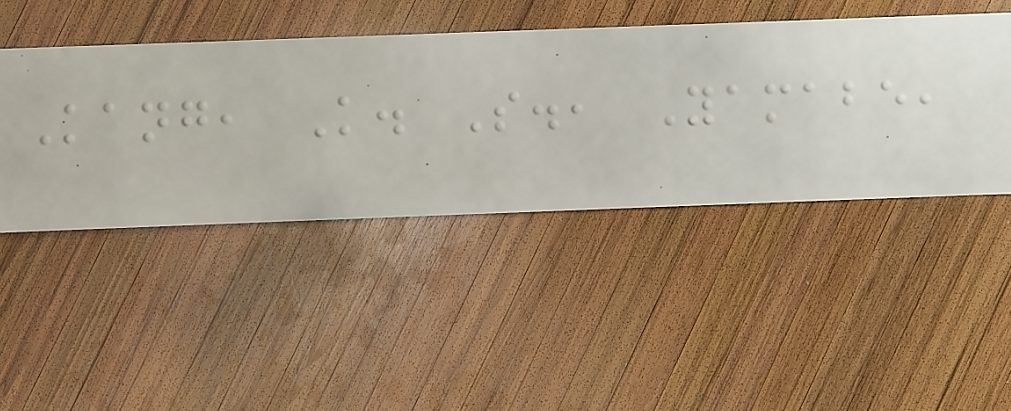Kang, K. S., Yamabe,
